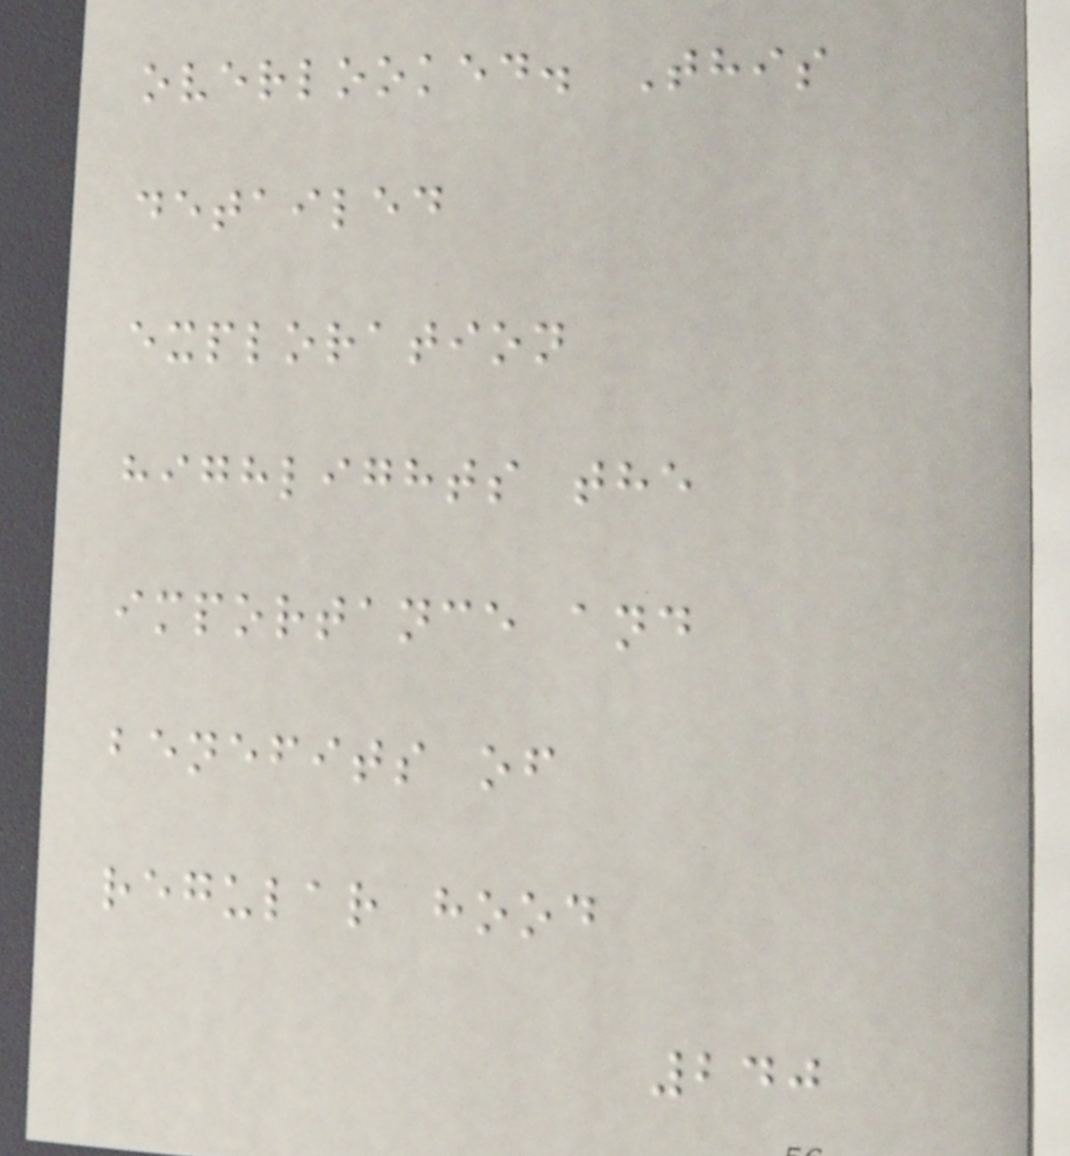overlooked. This
detailed
exploration
highlights the
importance and
benefits of
regular hood
240
